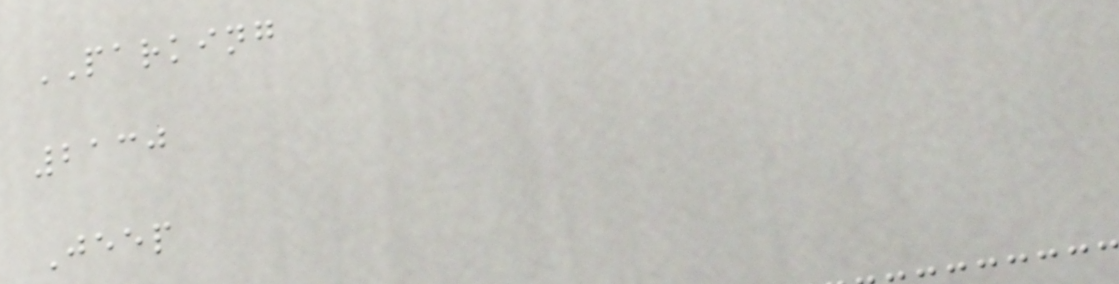PARKING
2130
Jeep
